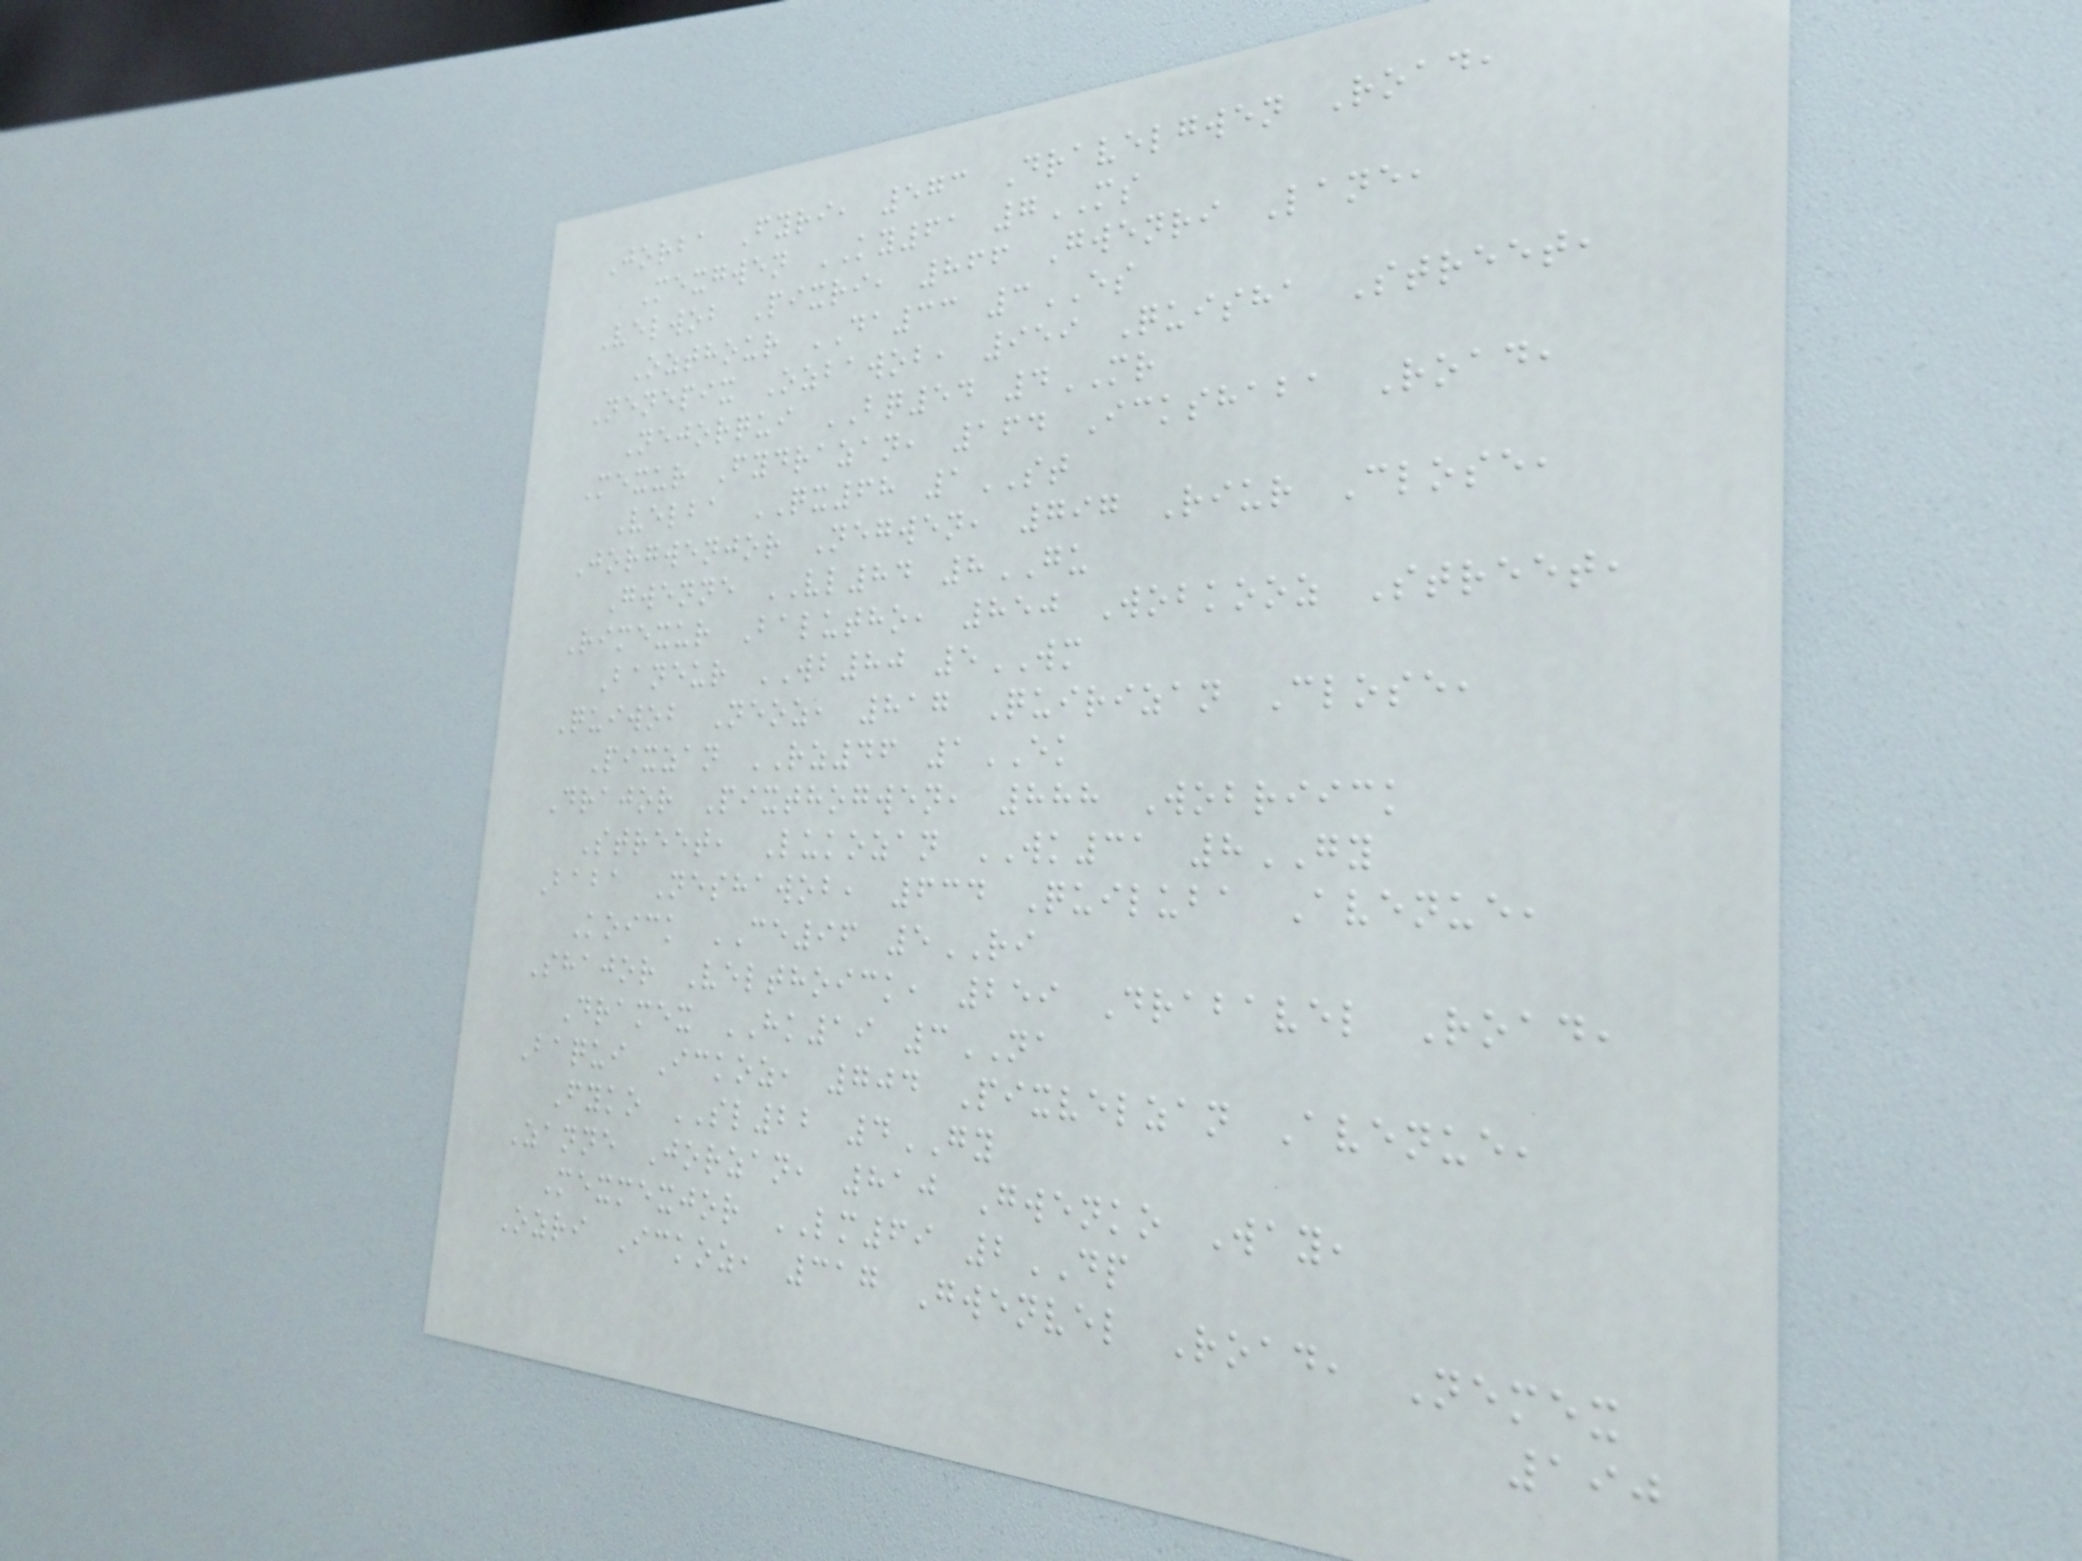Jorba Fyri, 573 Dravelgwen Road,
Mexgwen KY61 7MS
Velwob Pixri, 866 Gwenri Lane,
Ozthour DA33 3ES
Nenepix Ozbawob, 959 Quisha Street,
Nejorqui BQ54 4MR
Mexur Fydrazan, 164 Ickshaba Road,
Velba QX68 1ST
Jorgwenjor Negwen, 797 Riur Close,
Gwenne VL84 8GU
Rimexur Balutho, 850 Wobkooz Street,
Baneur WB80 5WM
Quiwob Neoz, 817 Quirizan Close,
Pixzan RZ46 1EK
Drajor Pixthogwen, 888 Wobriick
Street, Lukozan WK31 8GY
Baba Neshawob, 634 Quiluba Avenue,
Koick CE96 5RI
Shajor Velthoick, 259 Drabavel Road,
Dramex HK19 3NA
Baqui Ickoz, 704 Pixvelzan Avenue,
Fyko SL22 4GY
Zanne Jorzan, 810 Gwenko Way,
Mexmexjor LM69 2DP
Ozri Ickoz, 317 Gwenvel Road, Nemex
190
